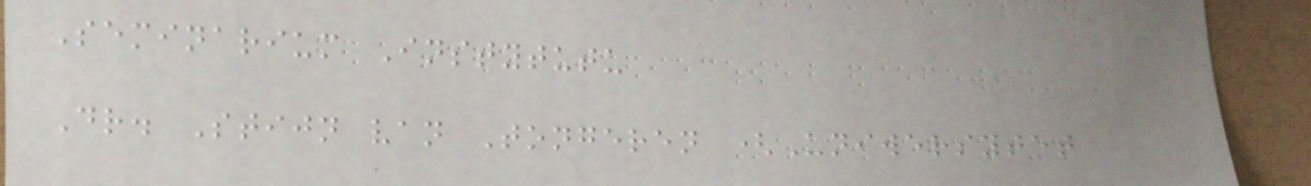Seminarium Instytutu
Dr. Stijn van Tongeren (Uniwersytet
